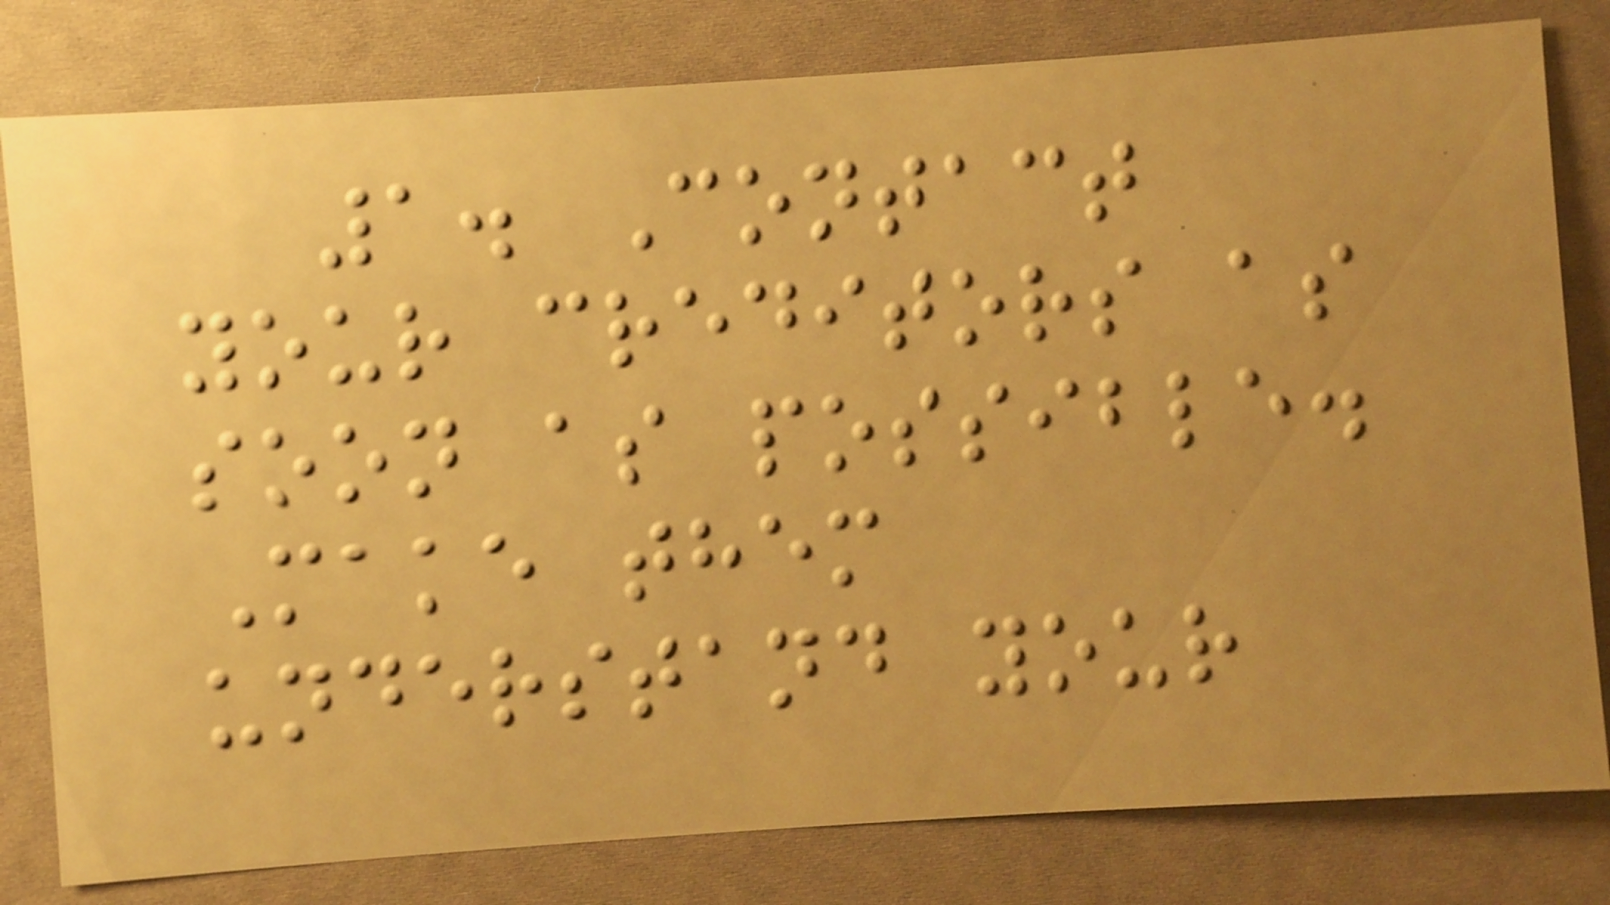1. Contact
your creditors as
soon as possible.
Make them
understand your
